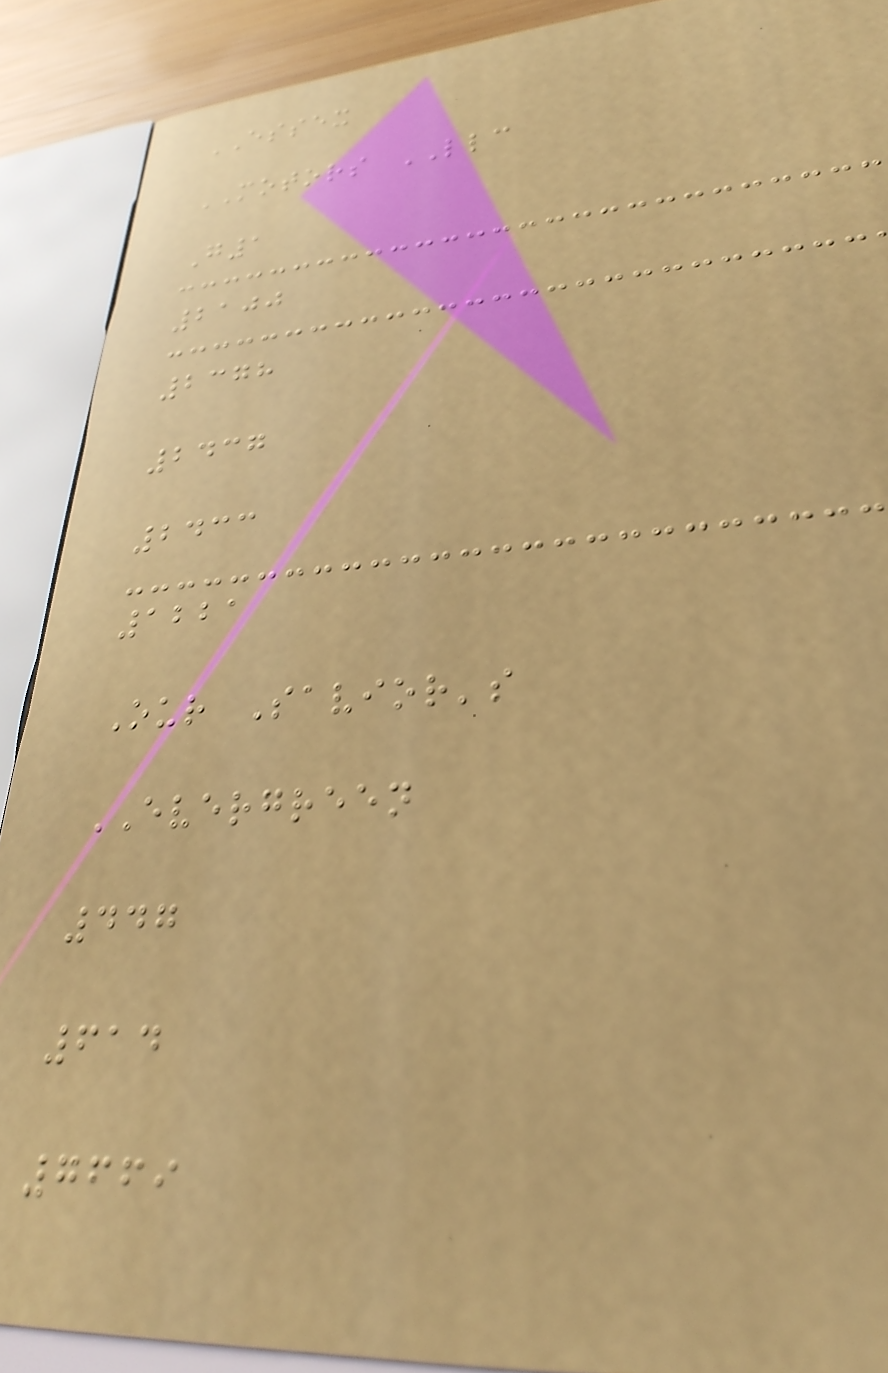ESSEX
MOTORS LLC
G1
2100
2378
2437
2433
1221
Our Savior's
EVERGREEN
447
614
7669
